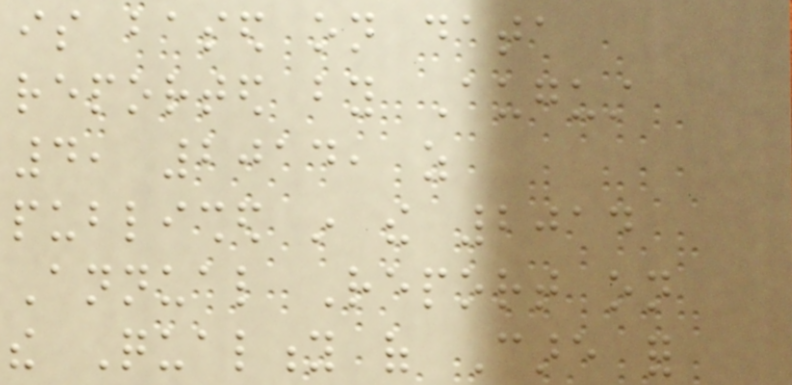is based on data
reported by August
4, 2014, as
published in the 2014
Annual Report on
the Quality of Care for
